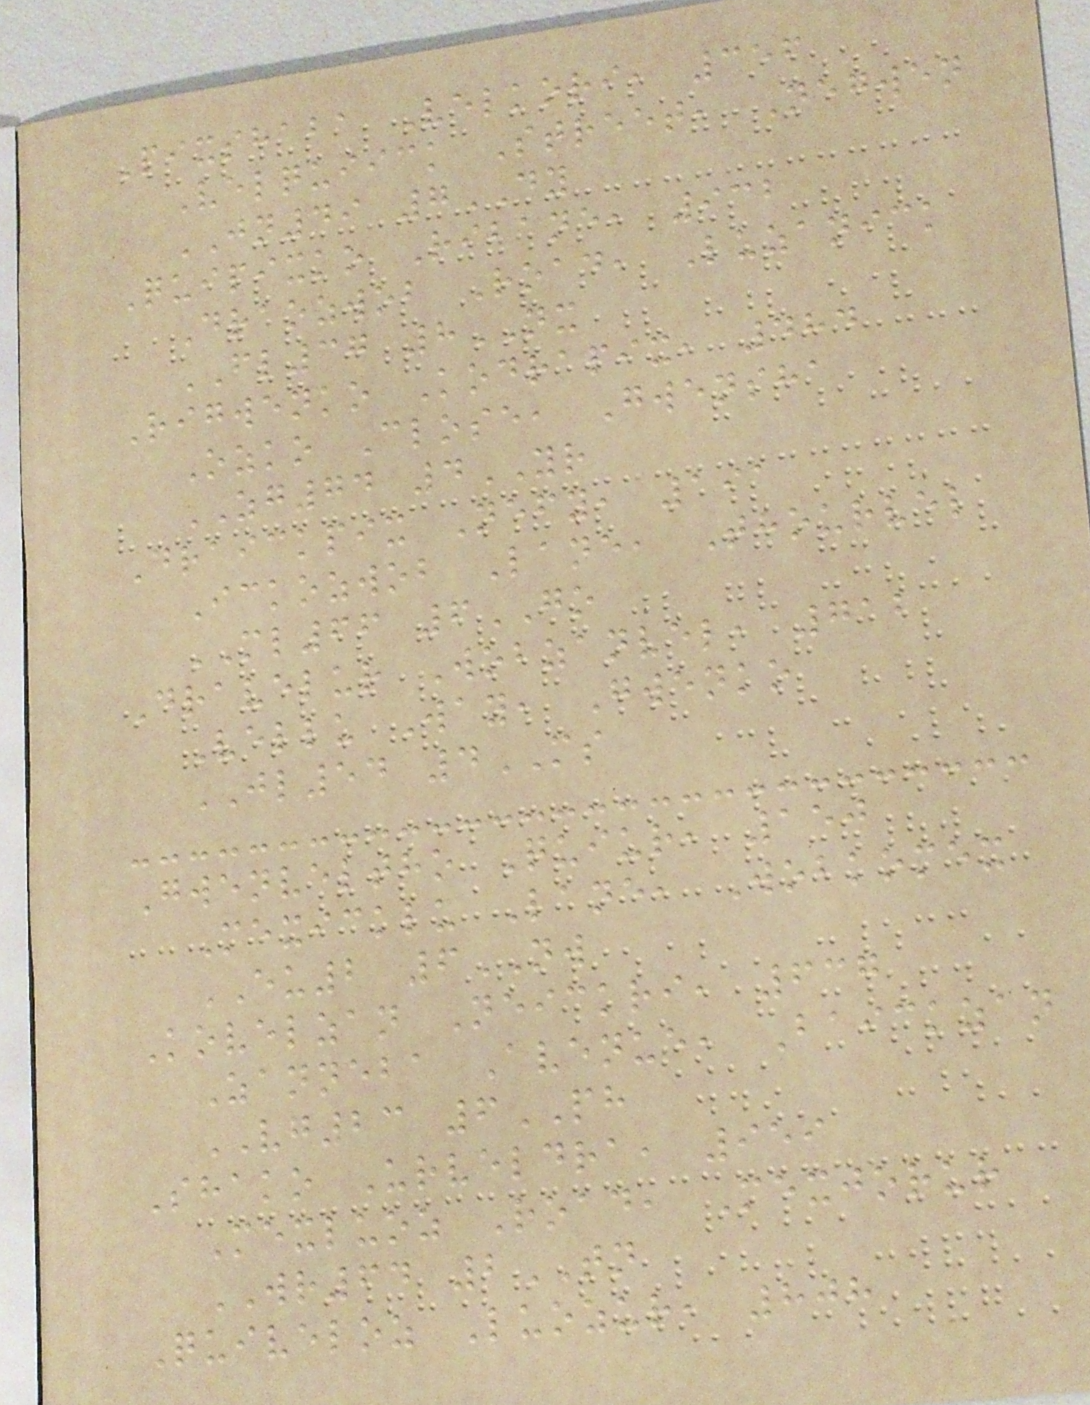Pixshaba Velkori, 356
Velquiick Street, Negwen
JN49 7DY
Quipixko Ribane, 932
Draozwob Road, Luzanick
FL37 8NX
Rigwenko Kodrapix, 484
Ozko Close, Gwensha
ZG74 4YR
Draickpix Nefy, 191
Ickozwob Lane, Thourvel
ML66 6GO
Dravelur Wobzanvel, 712
Vellu Way, Gwenko
JL54 4MS
Gwenveltho Quiur, 150
Mexicklu Lane, Wobkomex
EU2 6NW
Kovelzan Neickri, 637
Zanneba Avenue, Baickzan
VG23 6PH
Shako Urveldra, 959
Mexluoz Road, Mexjorur
WR64 2TN
Quiveloz Luozur, 808
